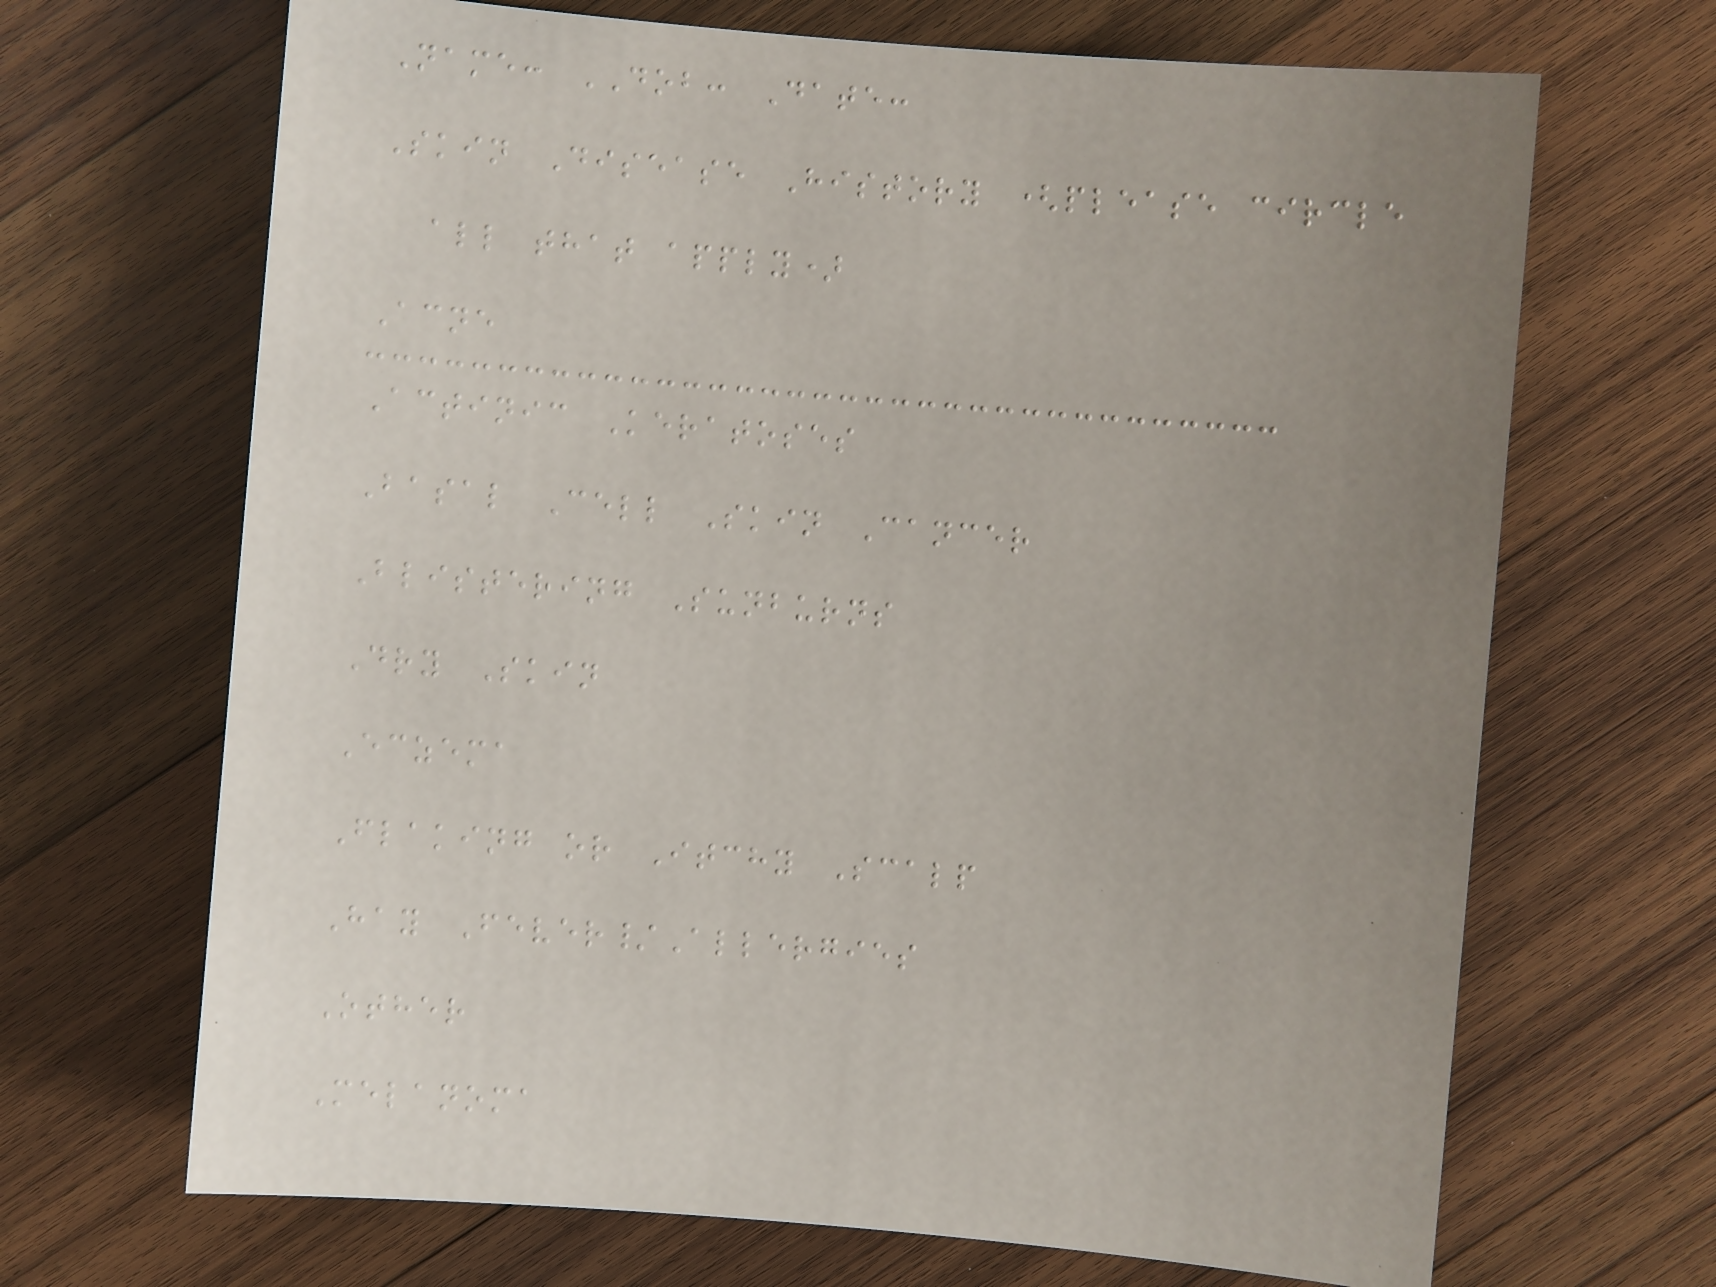Name: DOB: Date:
Skin Disease History (please circle
all that apply)
Acne
Actinic Keratoses
Basal Cell Skin Cancer
Blistering Sunburns
Dry Skin
Eczema
Flaking or Itchy Scalp
Hay Fever/Allergies
Other
Melanoma
